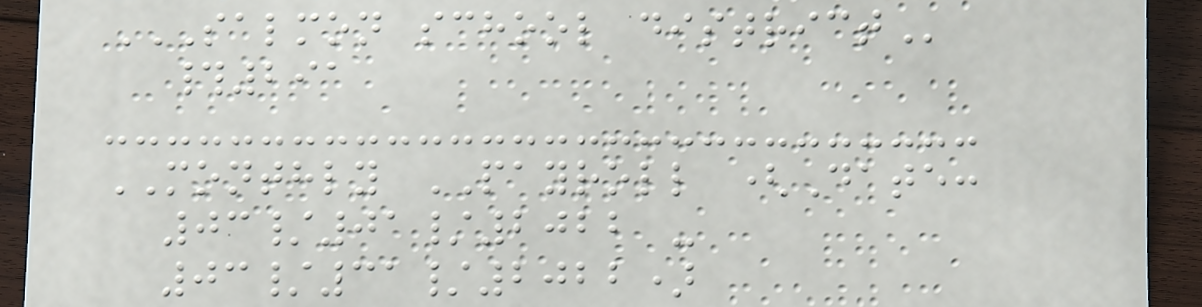SALMON SCHOOL DISTRICT
#291
MONTHLY PAYROLL (Date:
03/01/2022 -
03/31/2022)
